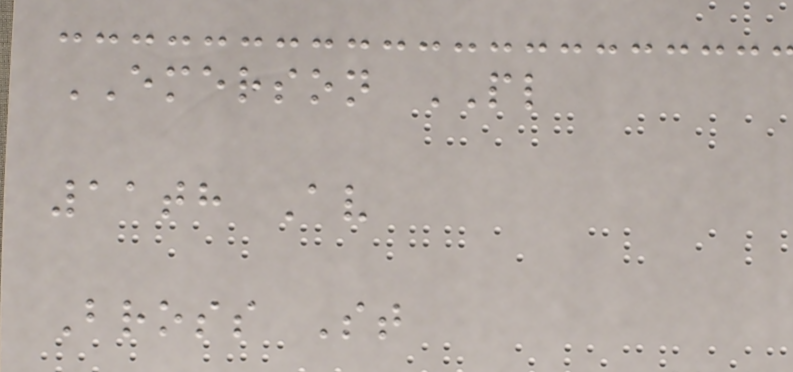EMERSON PL
11th Av
Bross St
